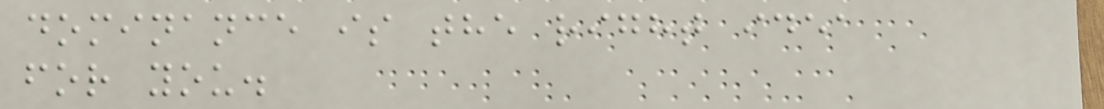dominance is the right idea
for you.
